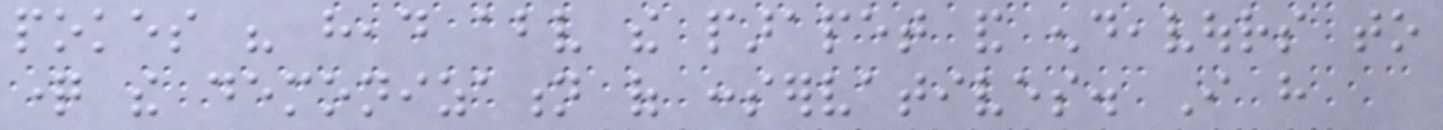pokes his head above the parapet and endeavours to
question the demonization of conservatives. I have
